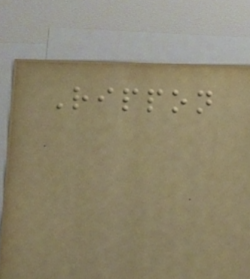Rippon
